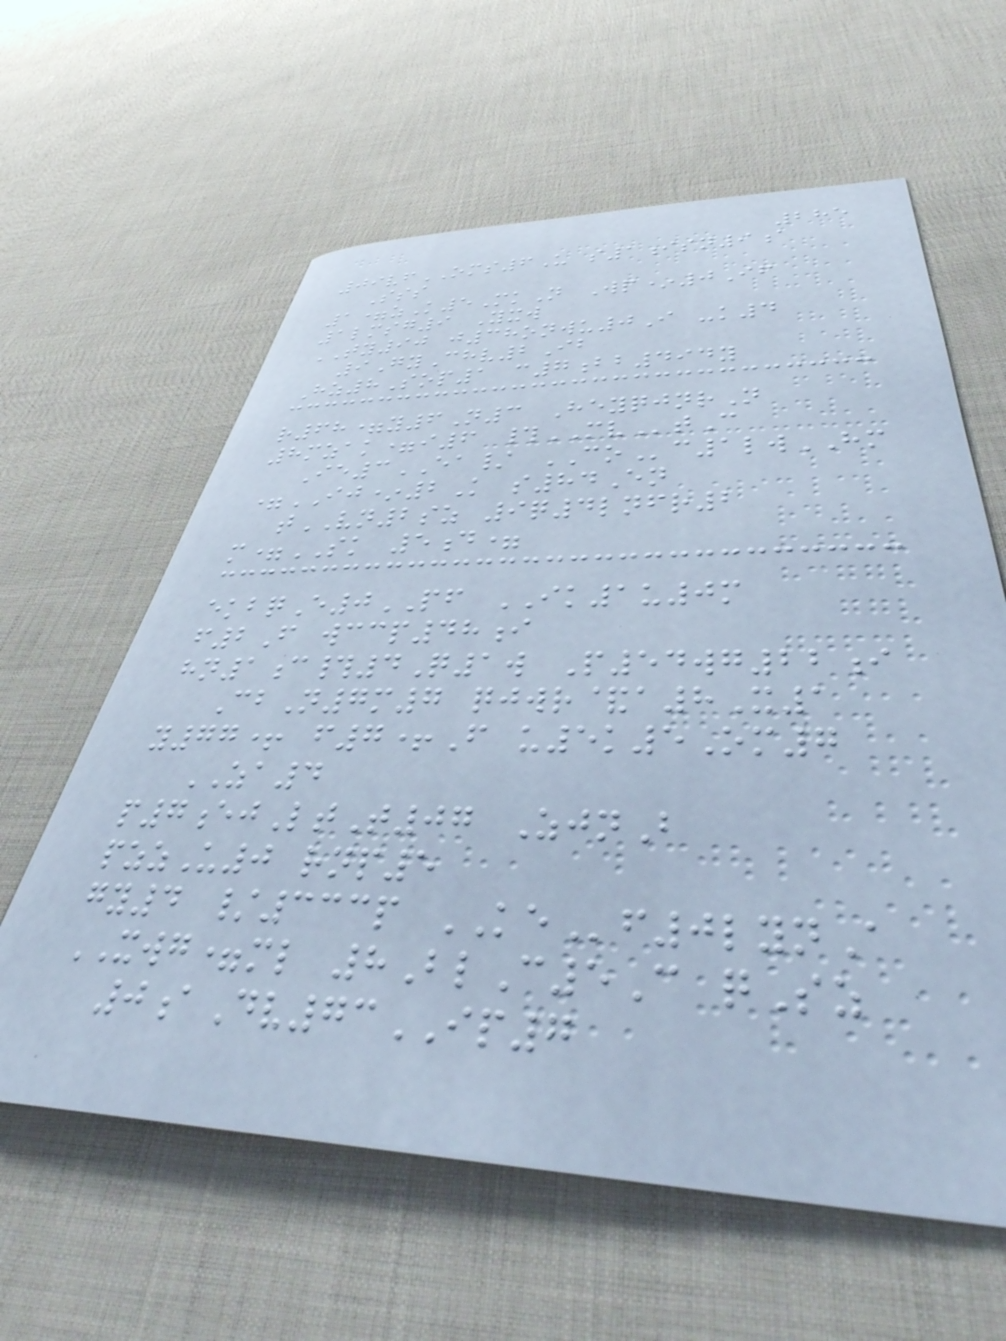285
09vfOMS6U s1isn9a
Sss
1=zK5MkN Wp*0If
1lmsg9 Yxw
TY90 j38onwu0I -k4
9GyChv2Ib
Hz8Sop1 c7bb494y
r68=y6N3 HeyqjnrN
8mzak=i6 #MVtC
Ie3EA/ COc1lwHM
=IJ*2K s84En
tVN2sz 9q4lnfr2
m=SK 5d=
ekbqE0PF IK1u0m
f2F wccp48i
hn1c#4Q1w P54wg22i
CbN7m7 qjwr&a8X1
y77+ f7+F u5k5Om7
ZA4
p7ejLtT07 ZjnB
pzzU0 rnp5
gy4 /333p KEf0lynA
XWG=ml 8BlC5C qSz
0aDv73IP7
